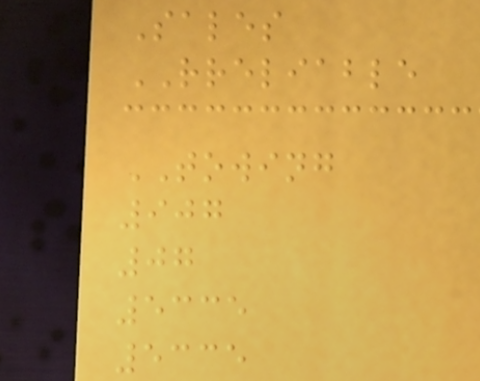Sales
RRELIABLE
TOWING
907
07
5335
5335
